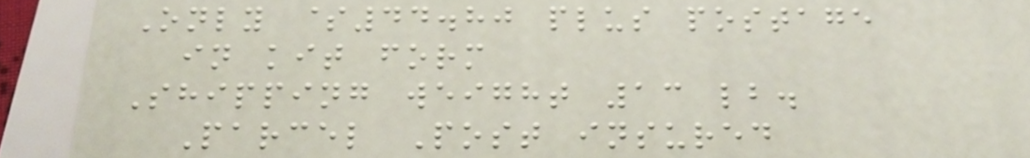Only $44.80 plus postage
in kit form
Shipping weight 13 lb.
Parcel Post insured
